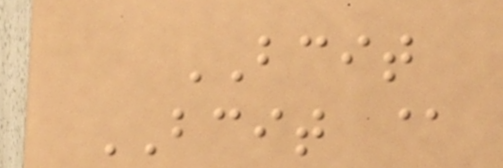BCIT
BCIT @
